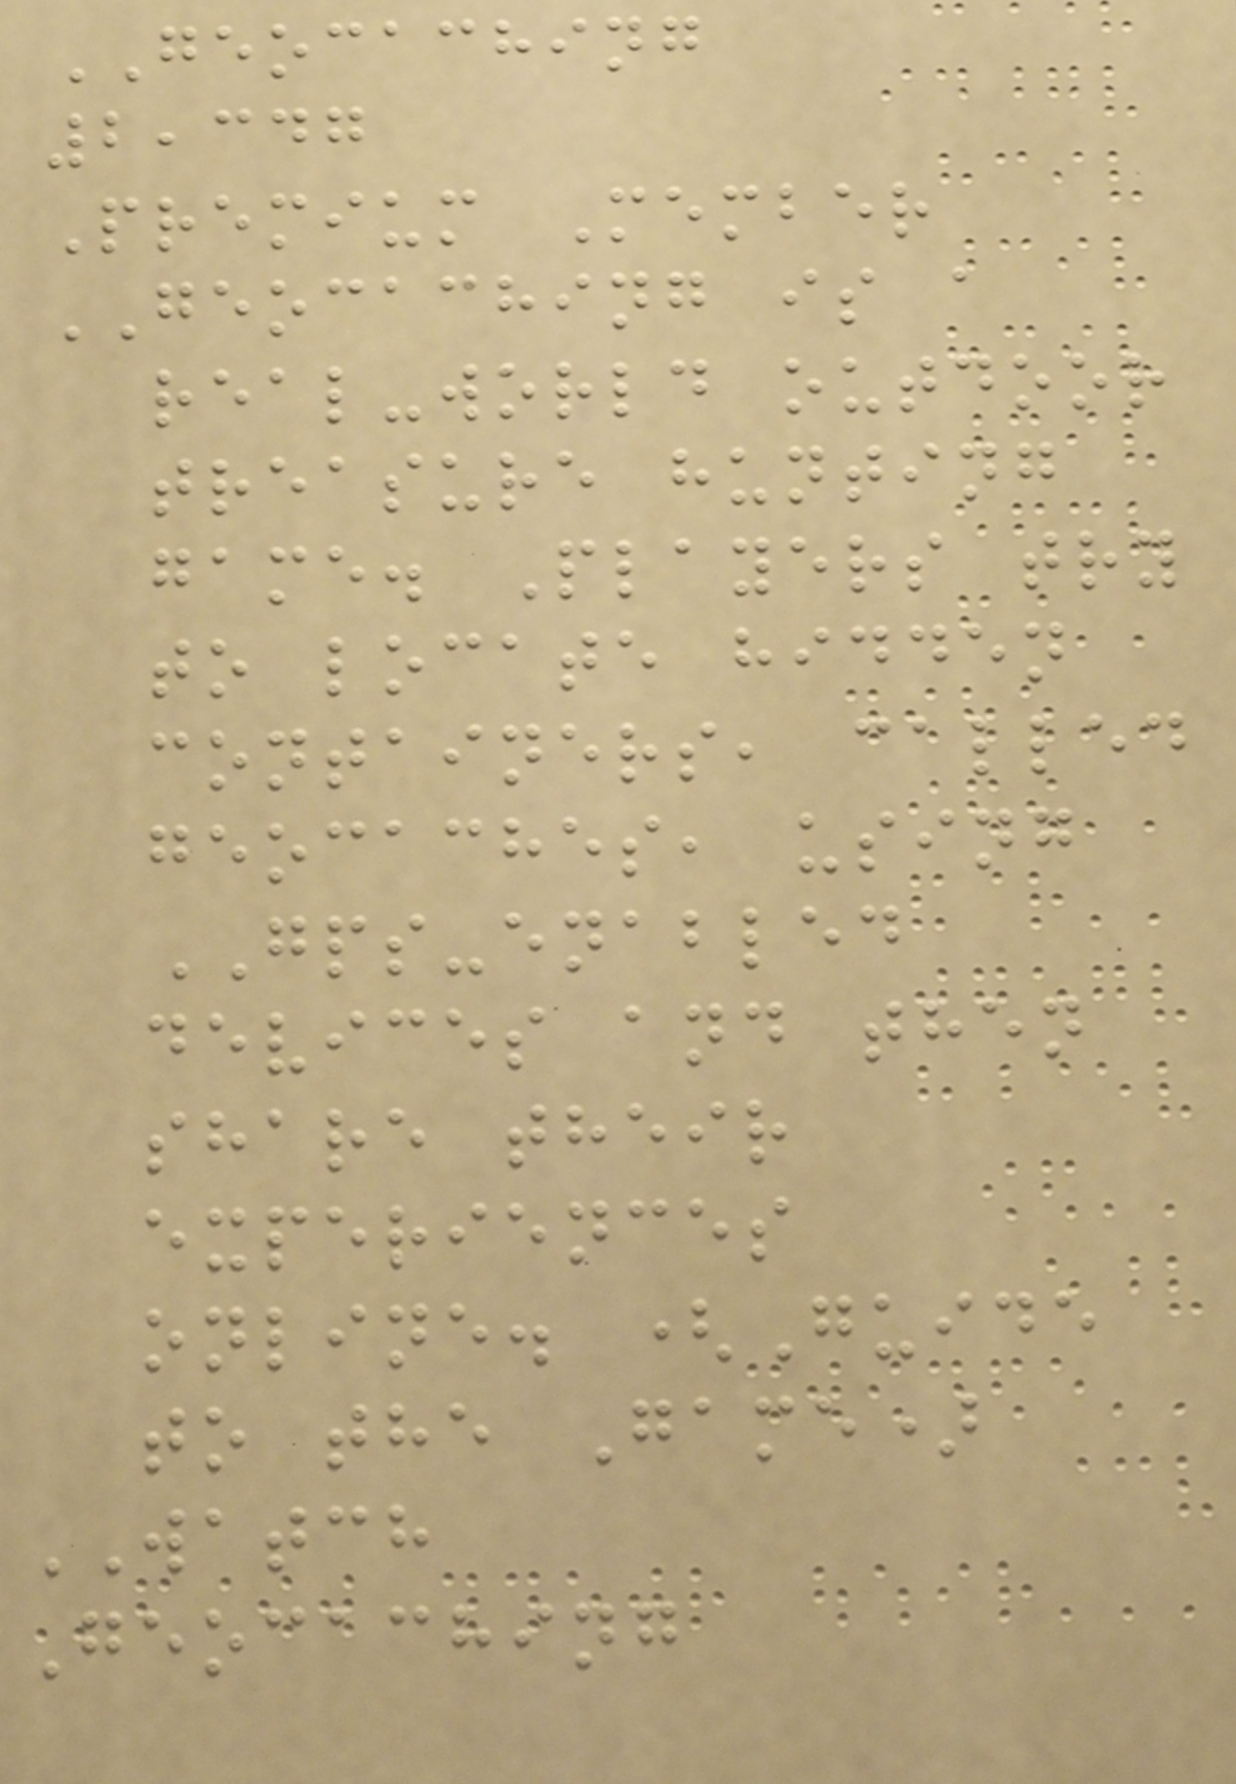GEOCACHING
2,347
Premium Member
GEOCACHING is a
real-world outdoor
treasure hunting
game. Players try
to locate hidden
containers, called
geocaches, using
GPS-enabled
devices and then
share their
experiences
online. (Guide
to the Game)
WATCH
Geocaching
